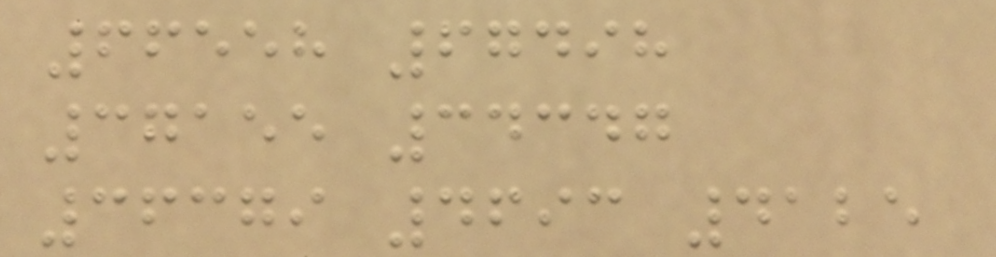66558 67498
37155 34347
36379 4693 4125
